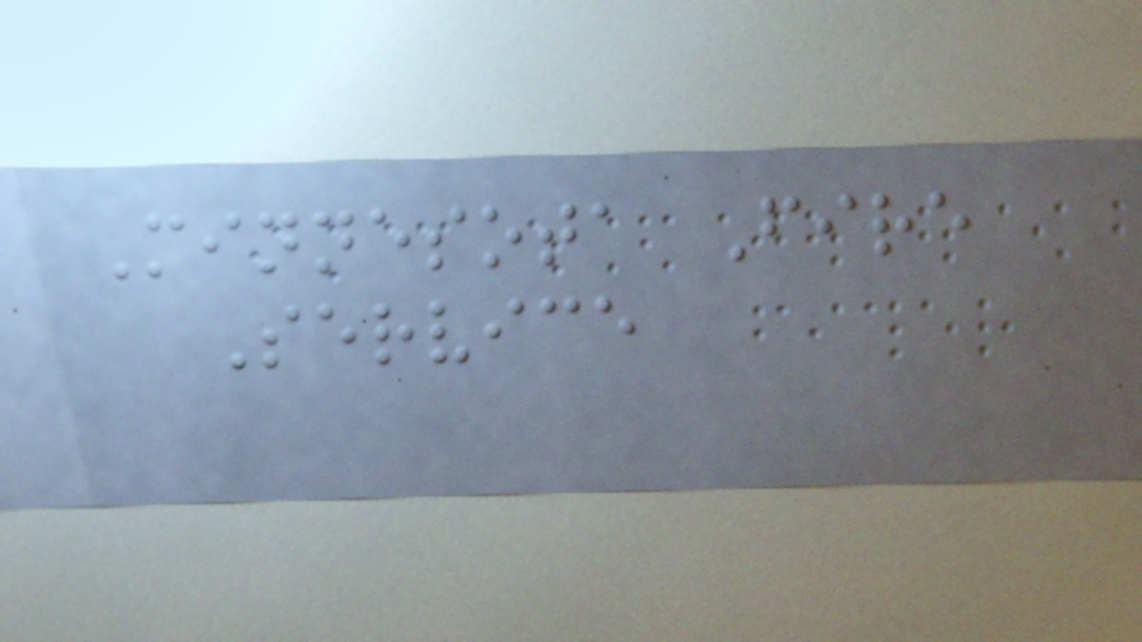Minnesota Fire
Service
